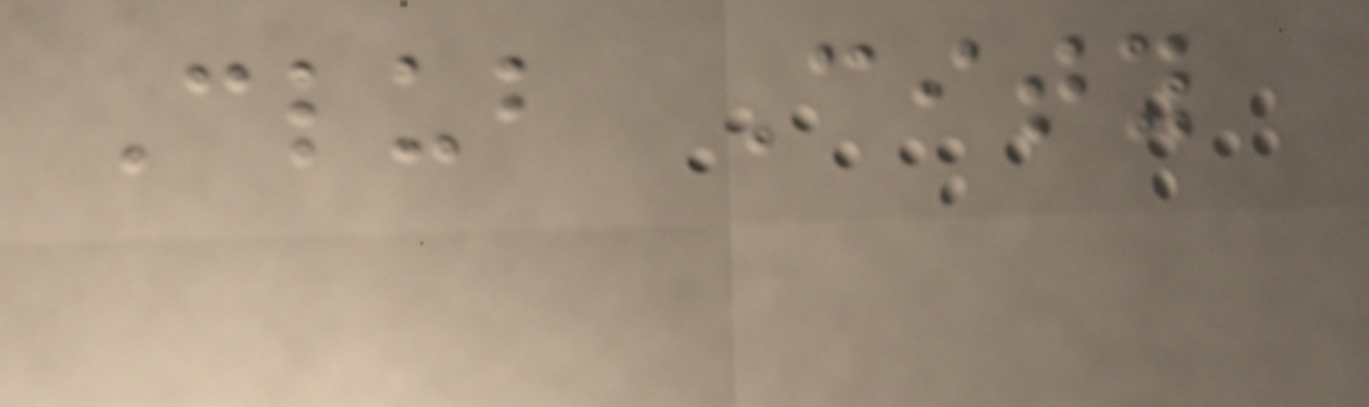Club City
